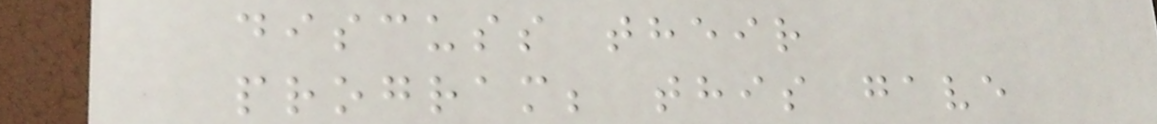discuss their
program; this gave
